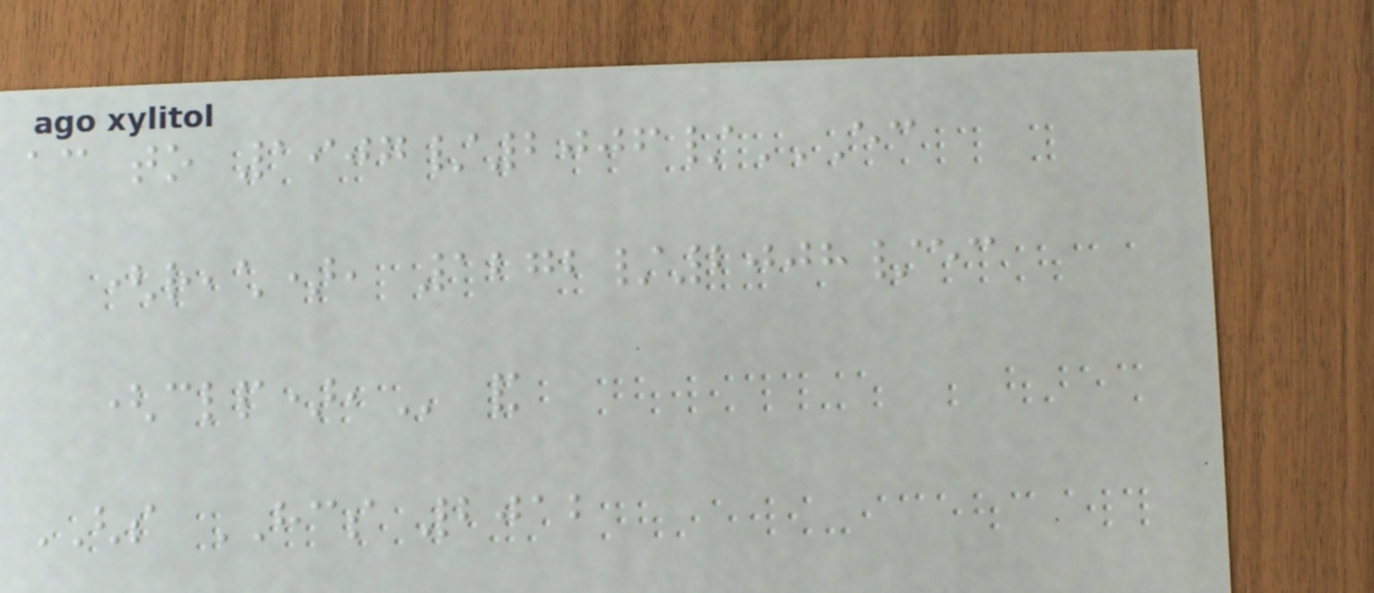according to 1907/2006/EC
(REACH), 1272/2008/EC
(CLP), and
GHS HCS 2012
